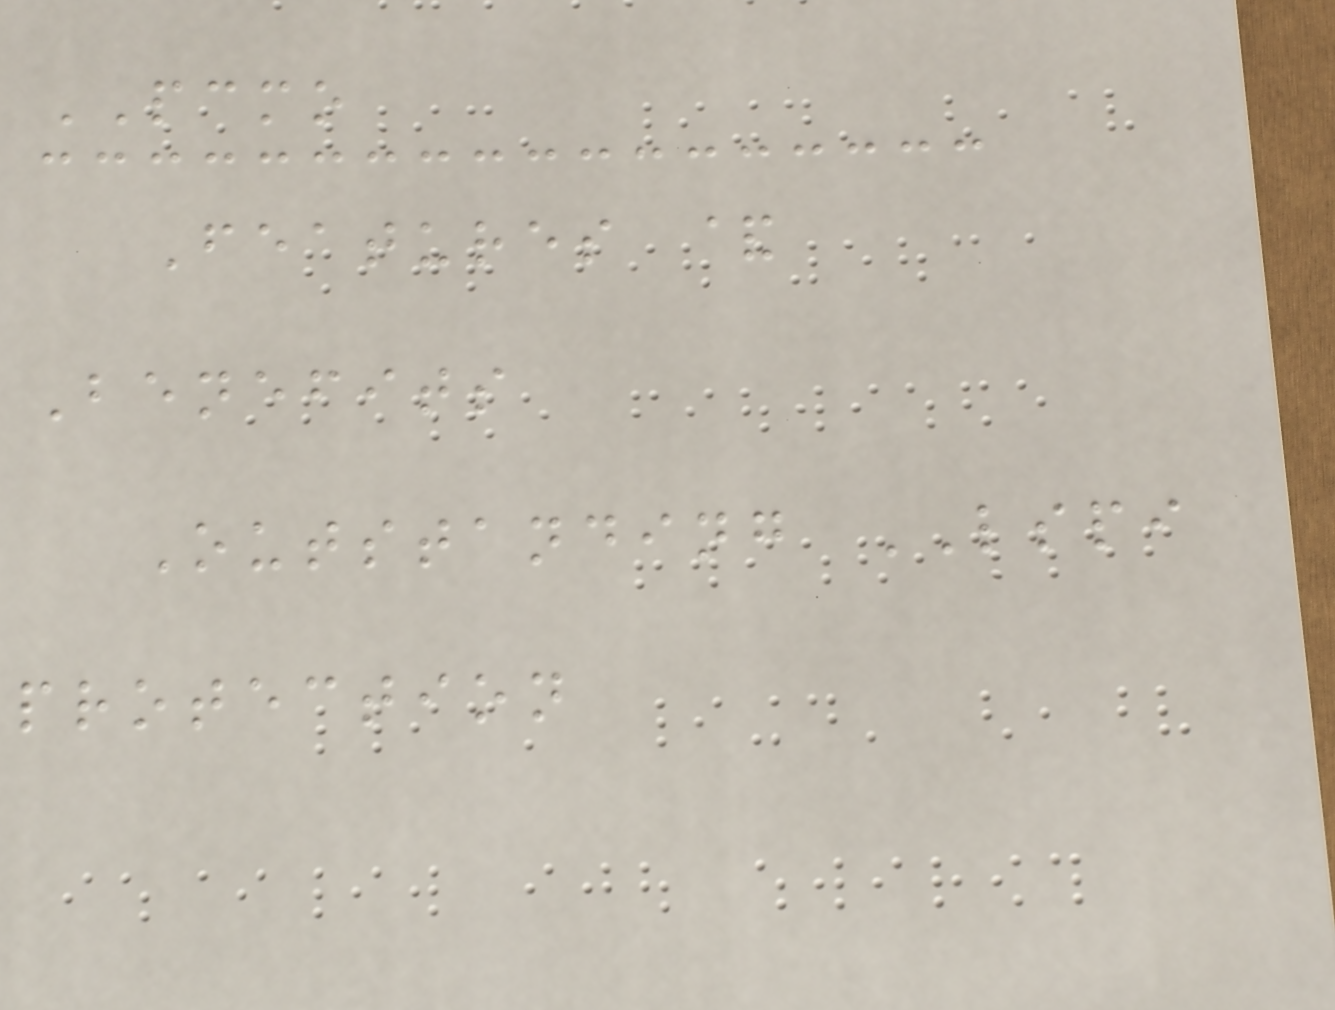PCMO
Features &
Benefits
Outstanding LSPI
protection
